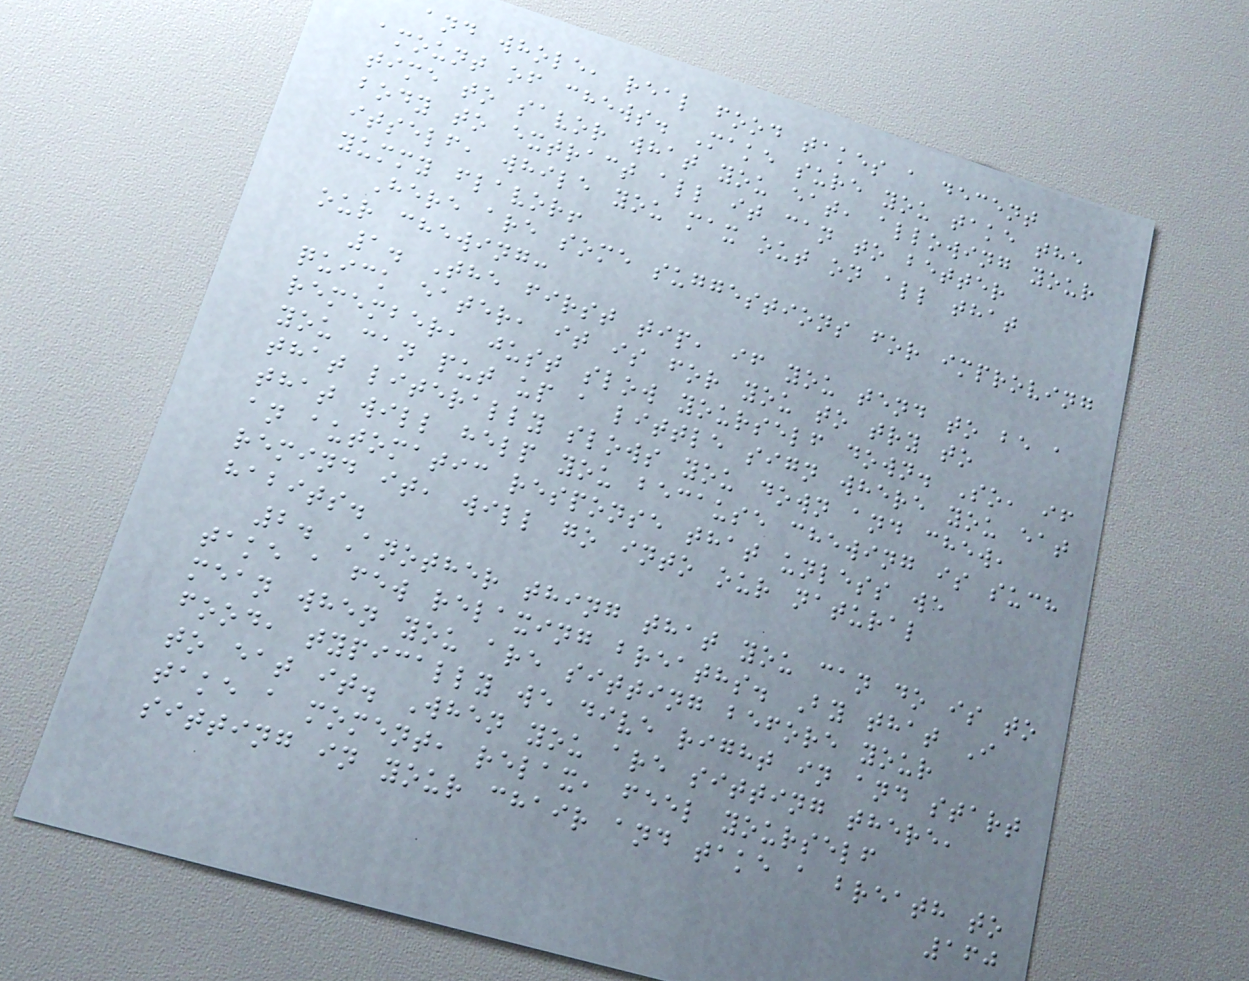and whole, real food takes a decent
amount of chews. Make sure you take the
time to savor what you eat, allowing your
body to extract all it can to better
itself, while you max out on all that
yummy flavor!
Here are some suggestions for improving
our chewing:
1. The first tip, if you tend to be a
quick eater, it is for you to try to
remember, just slow yourself down. So, if
you can put up a little sign where you eat
that literally slows you down and chew,
that will help you because chewing is such
an automatic response that unless we
remind it, will go into our natural
habits.
2. Another thing that you can do is to
take a few relaxing breaths. By that I
mean when you are sitting before your
food, typically we dive right in and start
to eat it. When you are sitting there,
take a moment, relax, feel yourself
sitting in your chair and take a breath to
160
